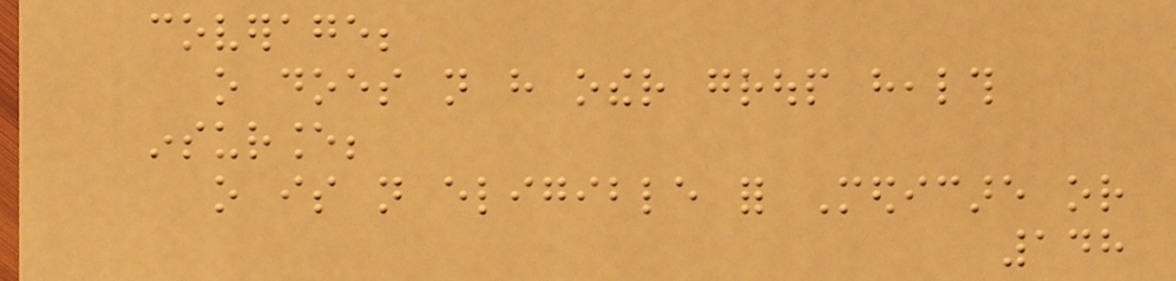coverage;
o does not have other group health
insurance;
o is not eligible for Medicare or
148
